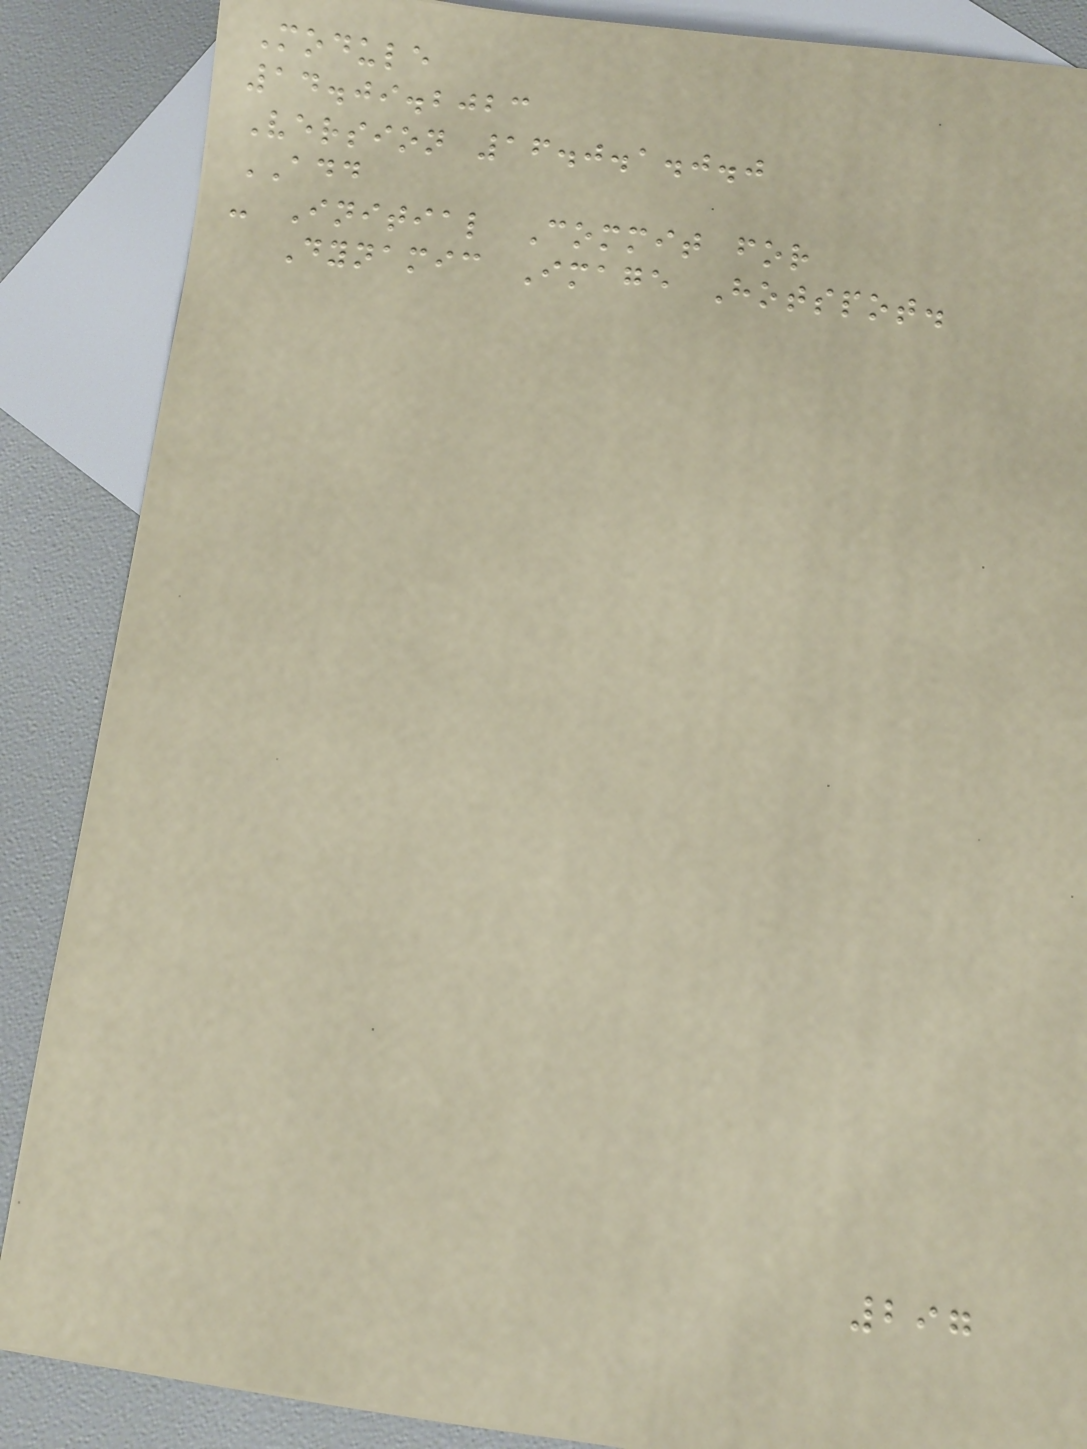Module
14.09.2023
Version 16.0.1.0.0
ADD
- Initial Commit for
Dynamic Image Hotspot.
297
